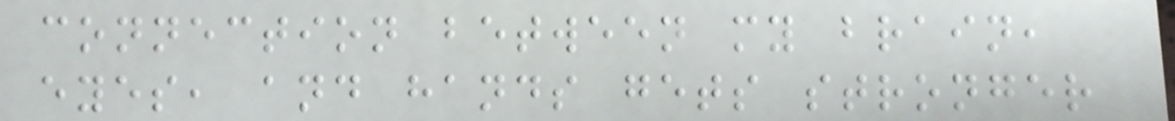connection between my brain,
eyes, and hands gets stronger
